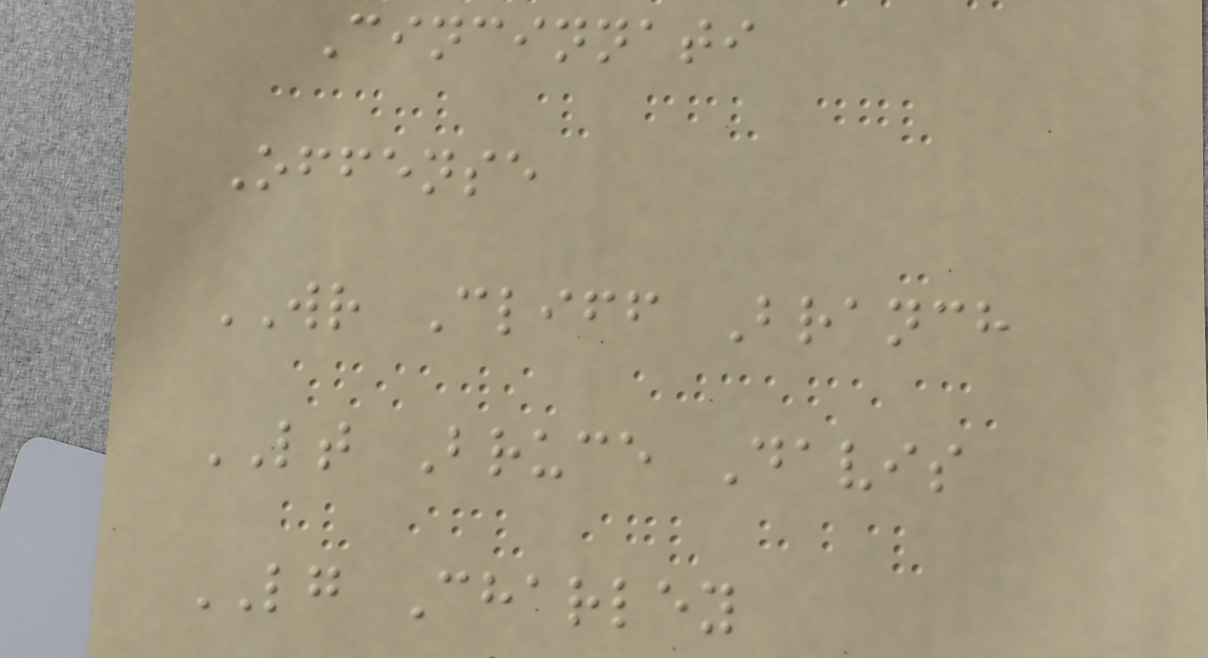Cincinnati
Offense
WR Cliff Branch
LT Bruce Davis
LG Charley
